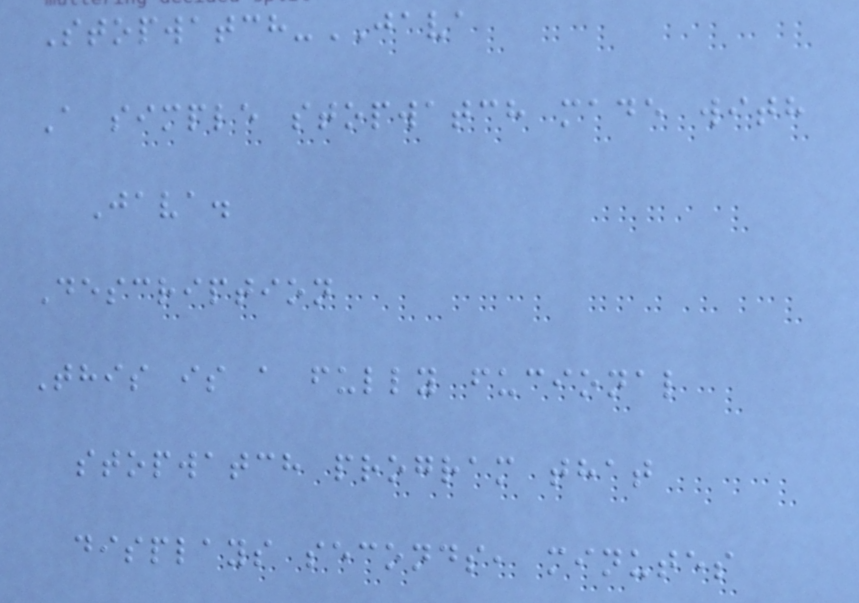Stopwatch-JAVA
A simple stopwatch made with
Java.
Description
This is a fully fucional
stopwatch program that
displays seconds, minutes
